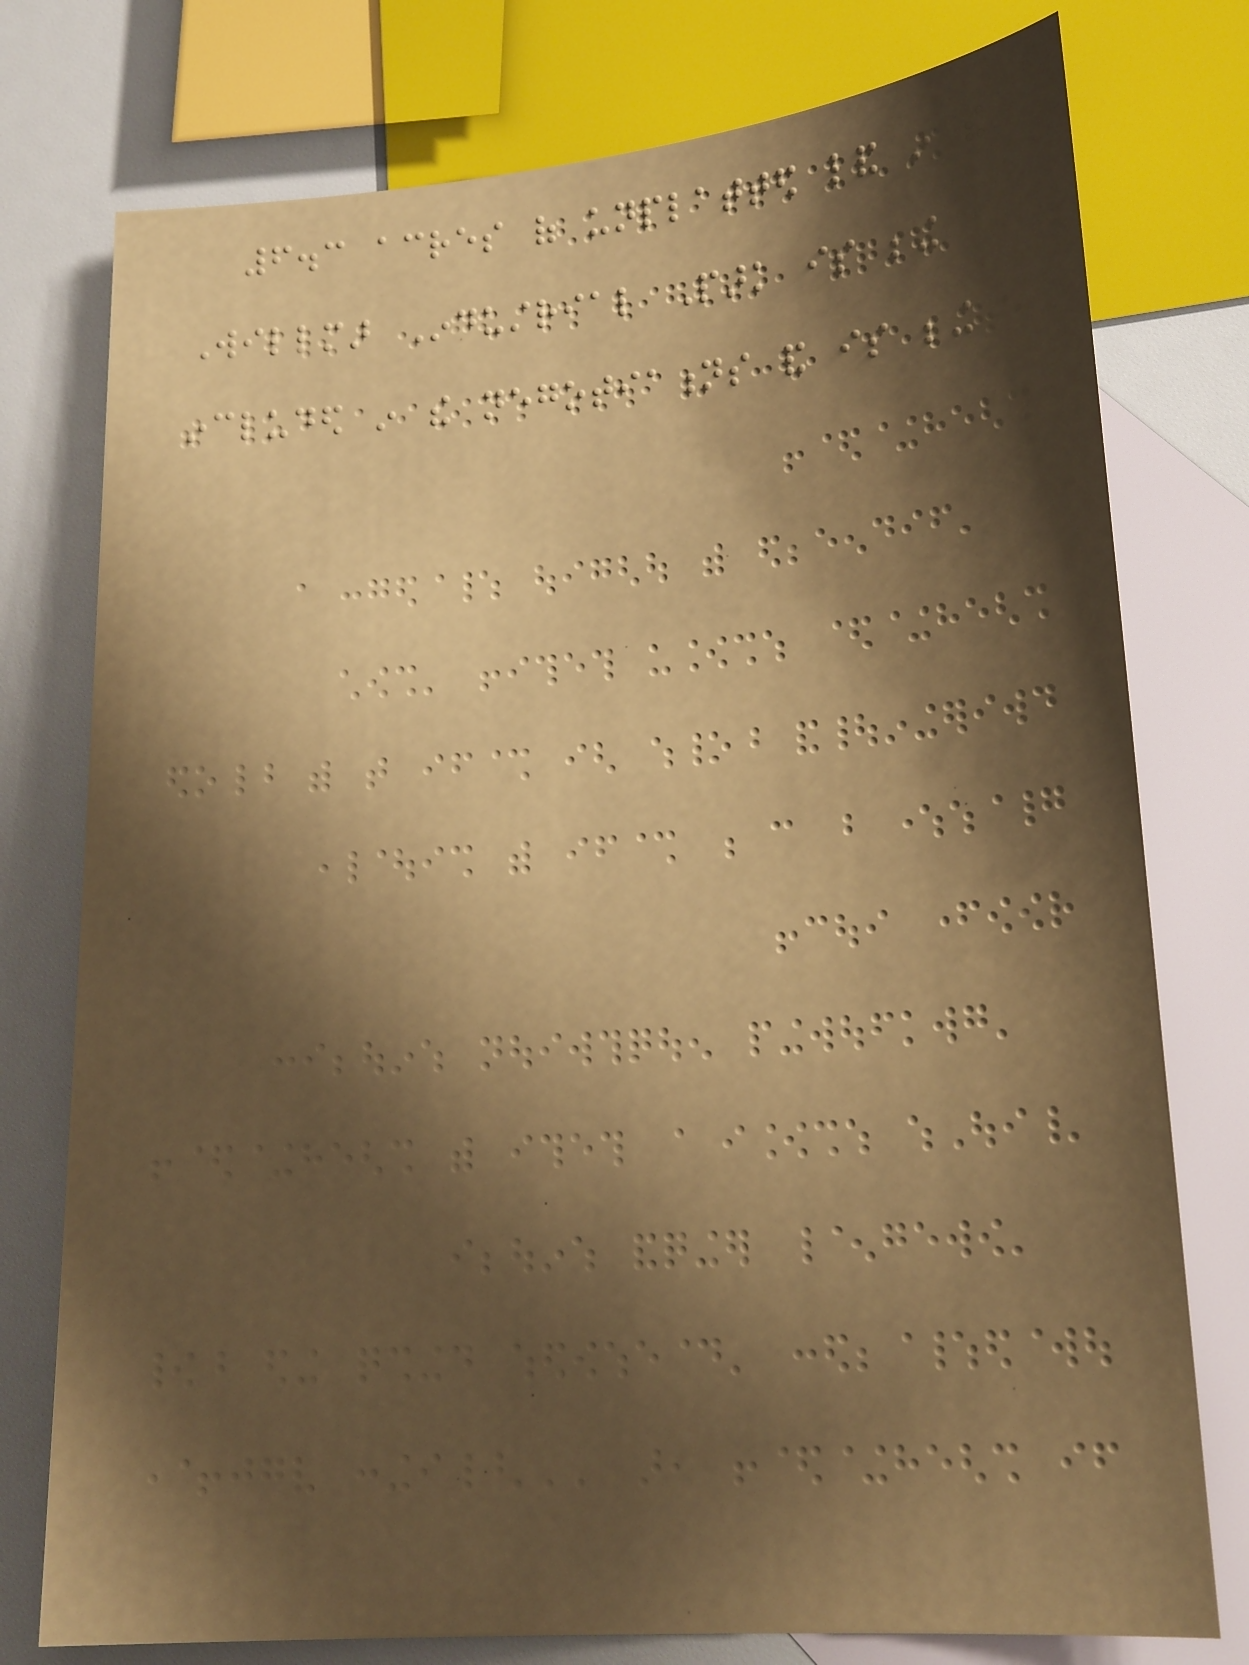6.3 acres of unplatted land in the
Willmar Industrial Park is being
included in the negotiations and is being
